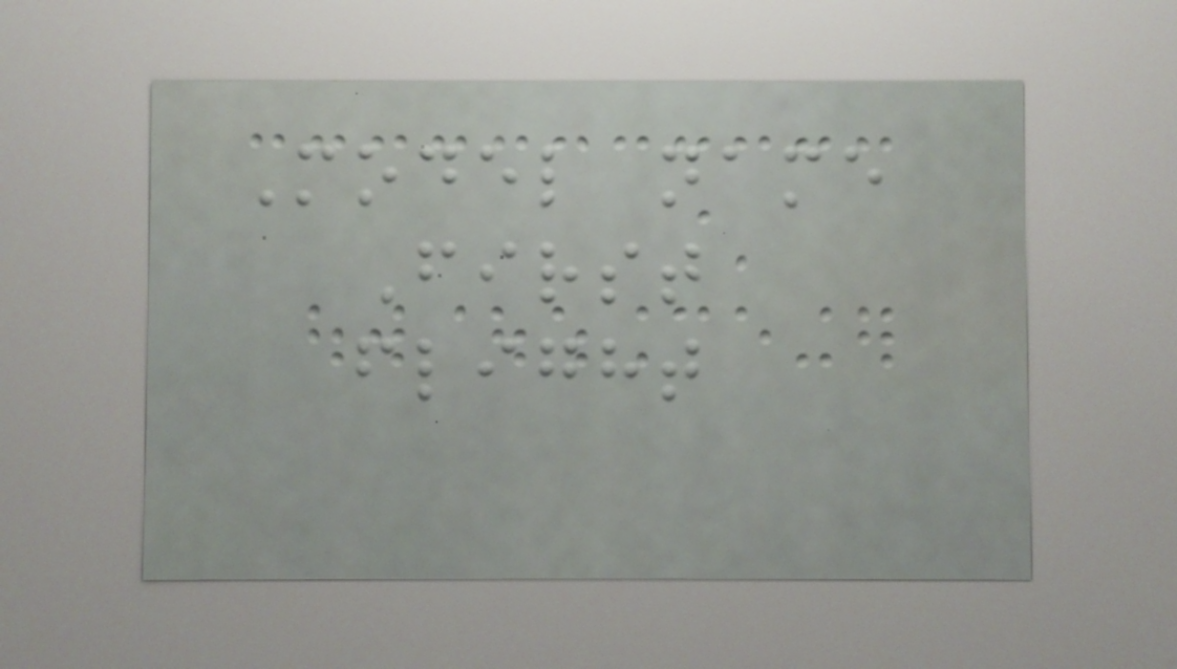Model name
First
flight
